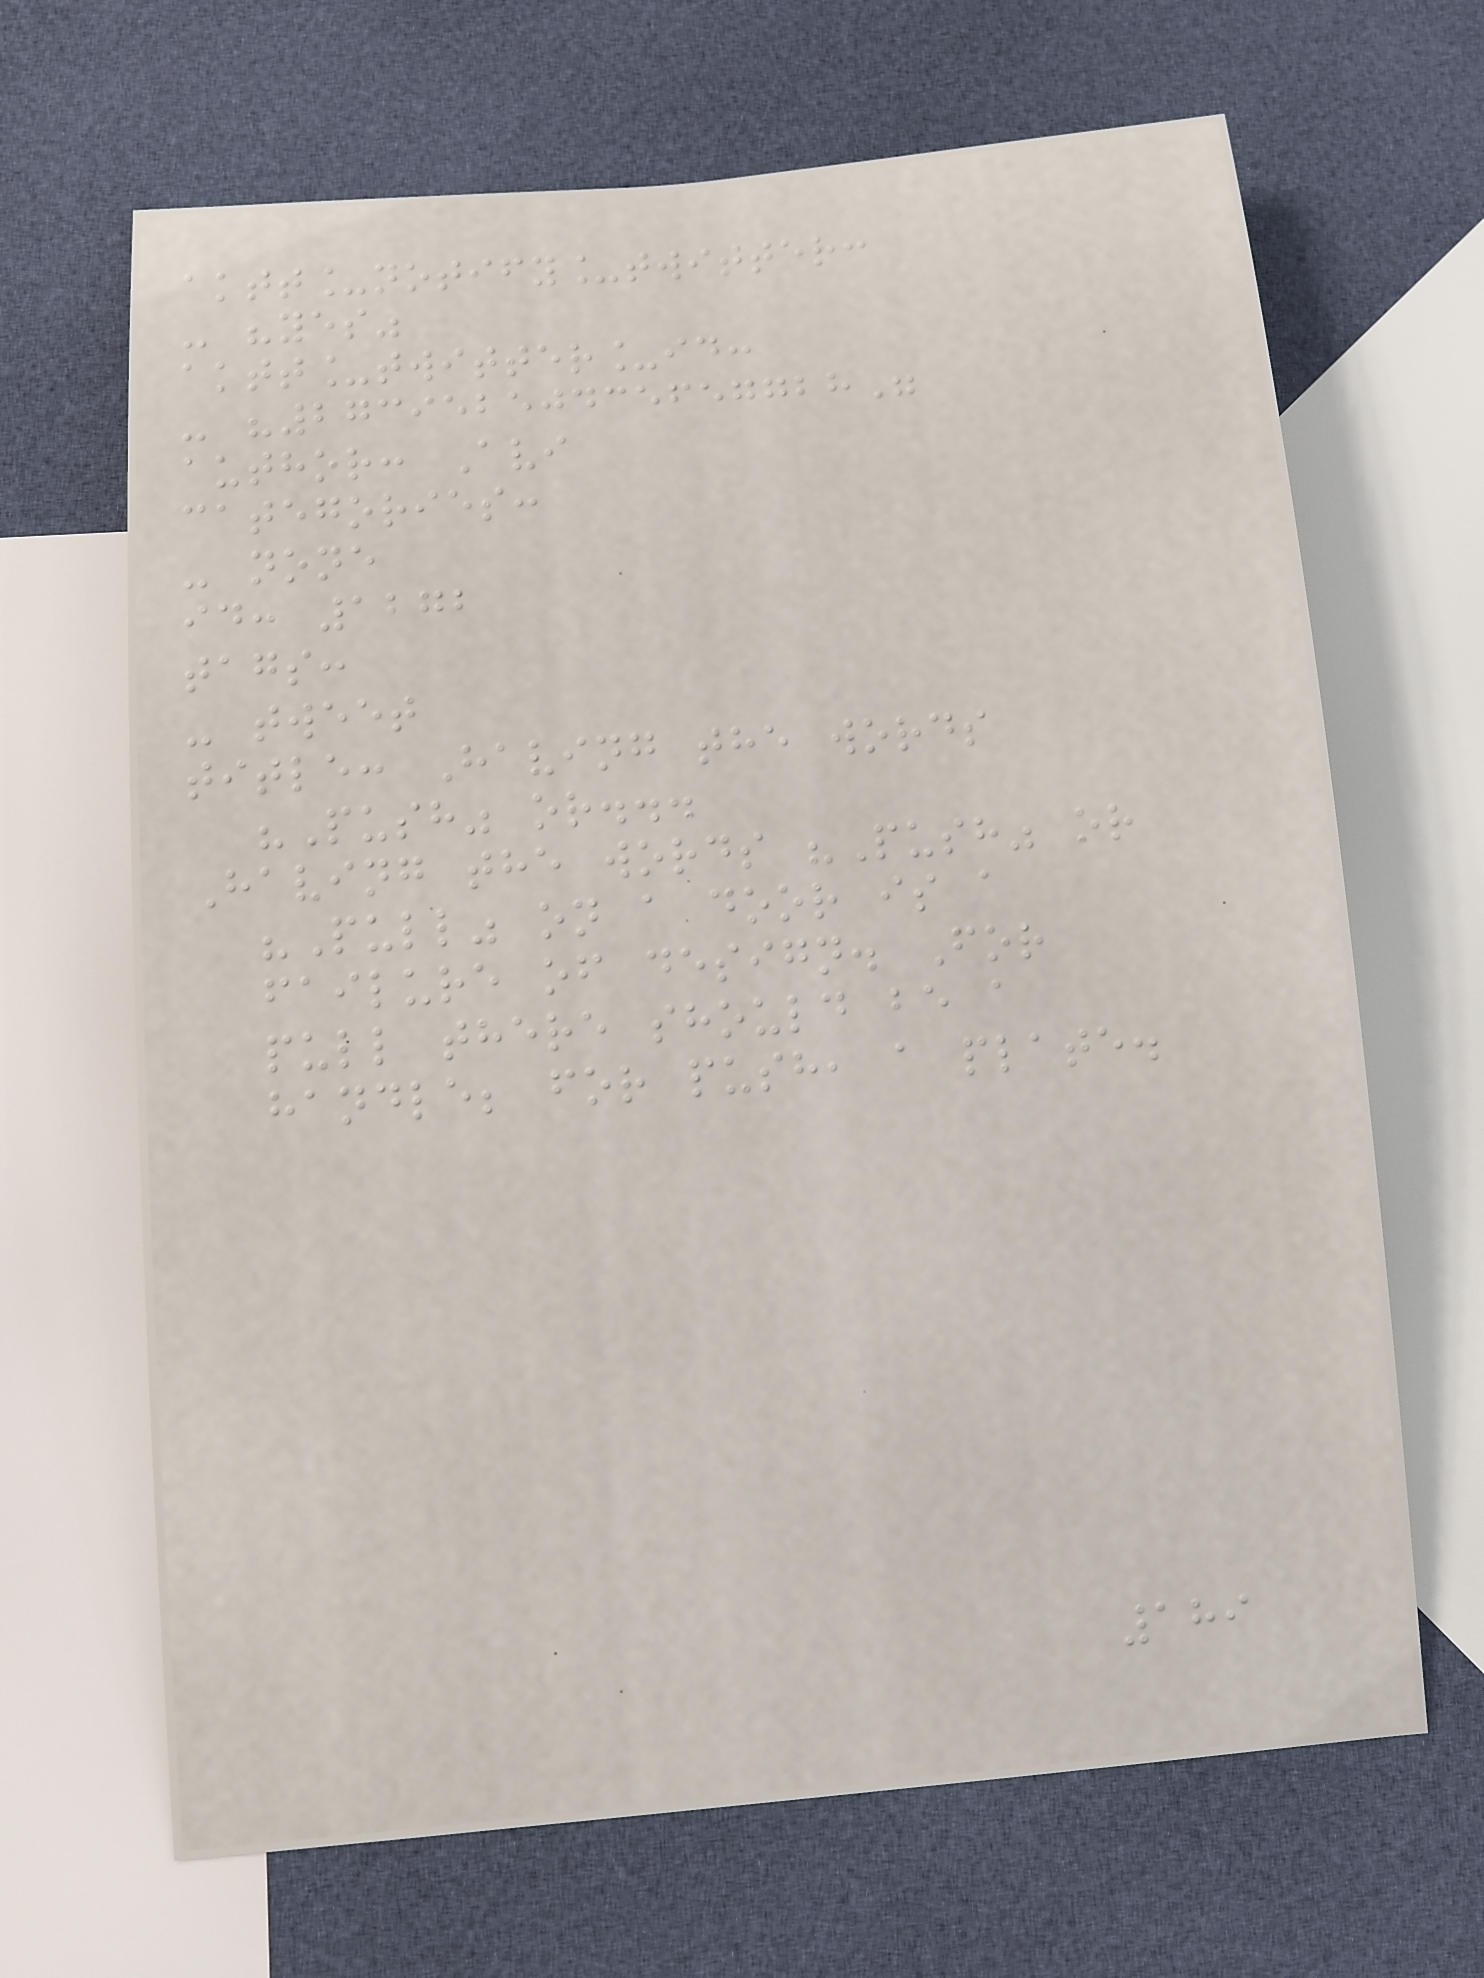aktt_notify_twitter:
- "yes"
aktt_twitter_id:
- "27395250435657728"
author: Avi
categories:
- none
id: 1272
tags:
- tweet
title: Having the words
"Push" or...
Having the words "Push" or
"Pull" on a door is a
failure of design. For
pull there should be a
handle; for push, a plate.
189
